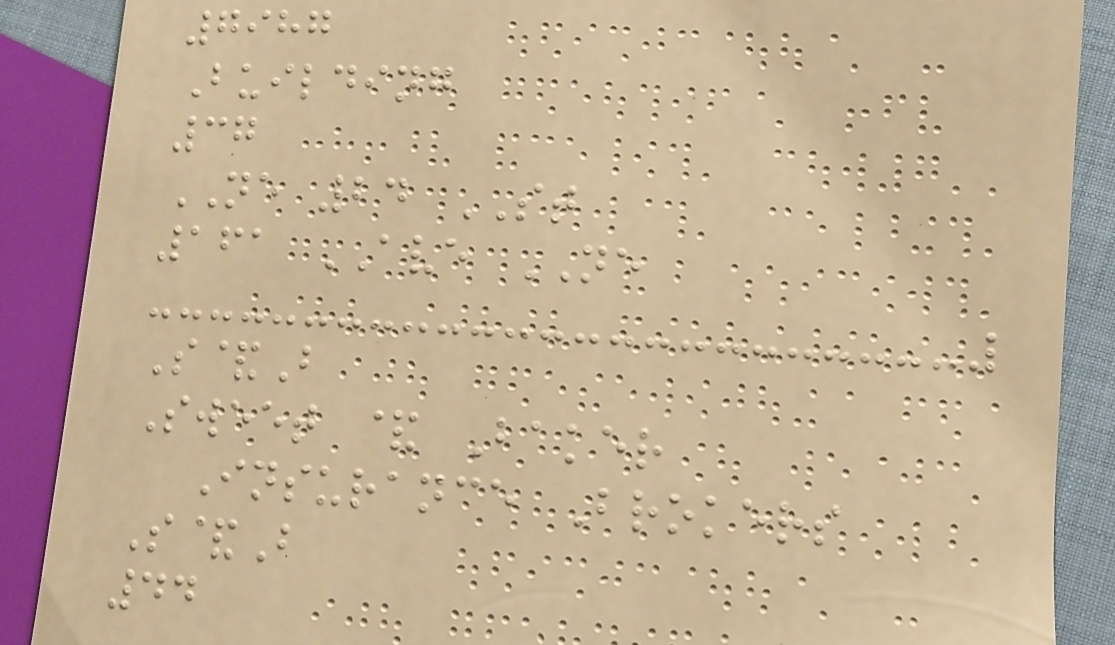7987
Building
37
NE 24 ST
161 AVE NE
S&B
Sweet & Baker
Insurance Brokers
S&B
44
